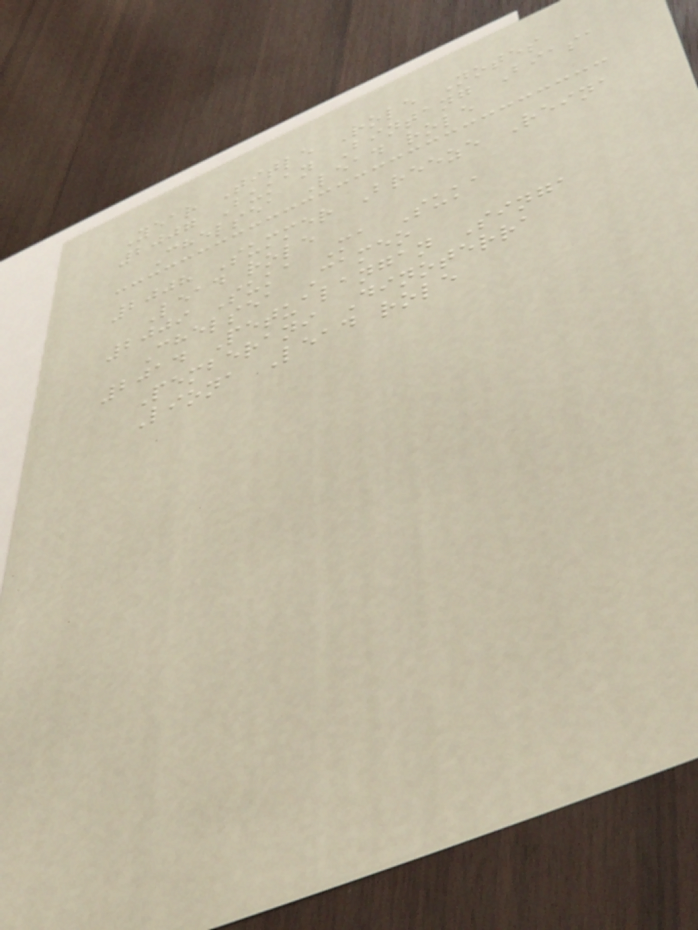Year Title Role Notes
2007 Bukan Bintang Biasa
Chelsea Lead role
2008 Summer Breeze Reina
Lead role
2009 Suka Ma Suka
Chelsea Cameo
2014 Petualangan Singa
Pemberani Dinoterra
Liona Lead role
